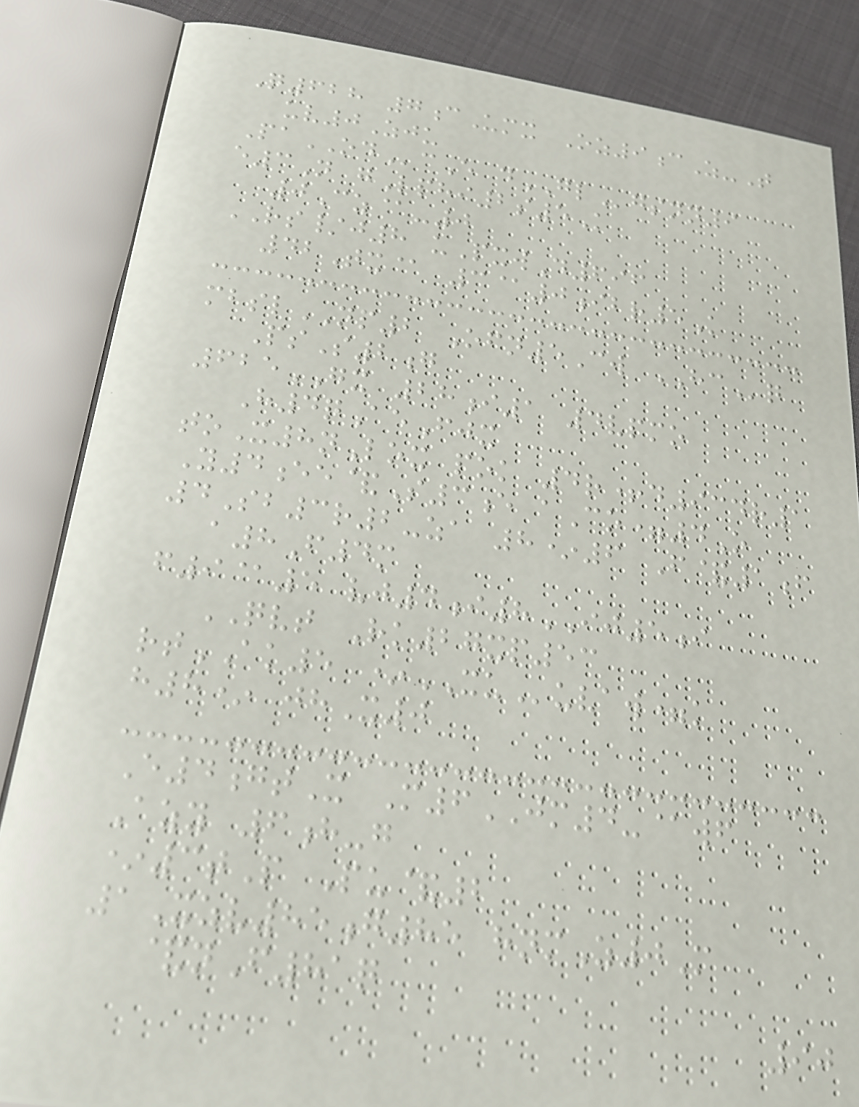Q628 7cUmx Oz9cZ-T
uv0Zju
PaODcE dGLgsnn9
e3N gLphi2s5K
0Cz@-0
RS/j8 uPxwD696
42Tx@ 3@0ibr5K
mbslNP2 Ofn5Cw HCq
PsS2g
625GX 28i1 4vpmo
H4qAeFjx
toX8nLox pok 4r+d934r1
Y4ee&S3e aCo=4O
4Sb3r2-za 8*6 F&1f
a8F4m
f9@5 vj4i8IJ5i
QVT Rk27xp53
rtAK5 *XUuvaw=k
h8* jhX0
E4gtX M6JM4-@wf
Azy 6h-g
*3tP Pu&2
1Xzv85g85 hnmZ0M
&nF81q
90
